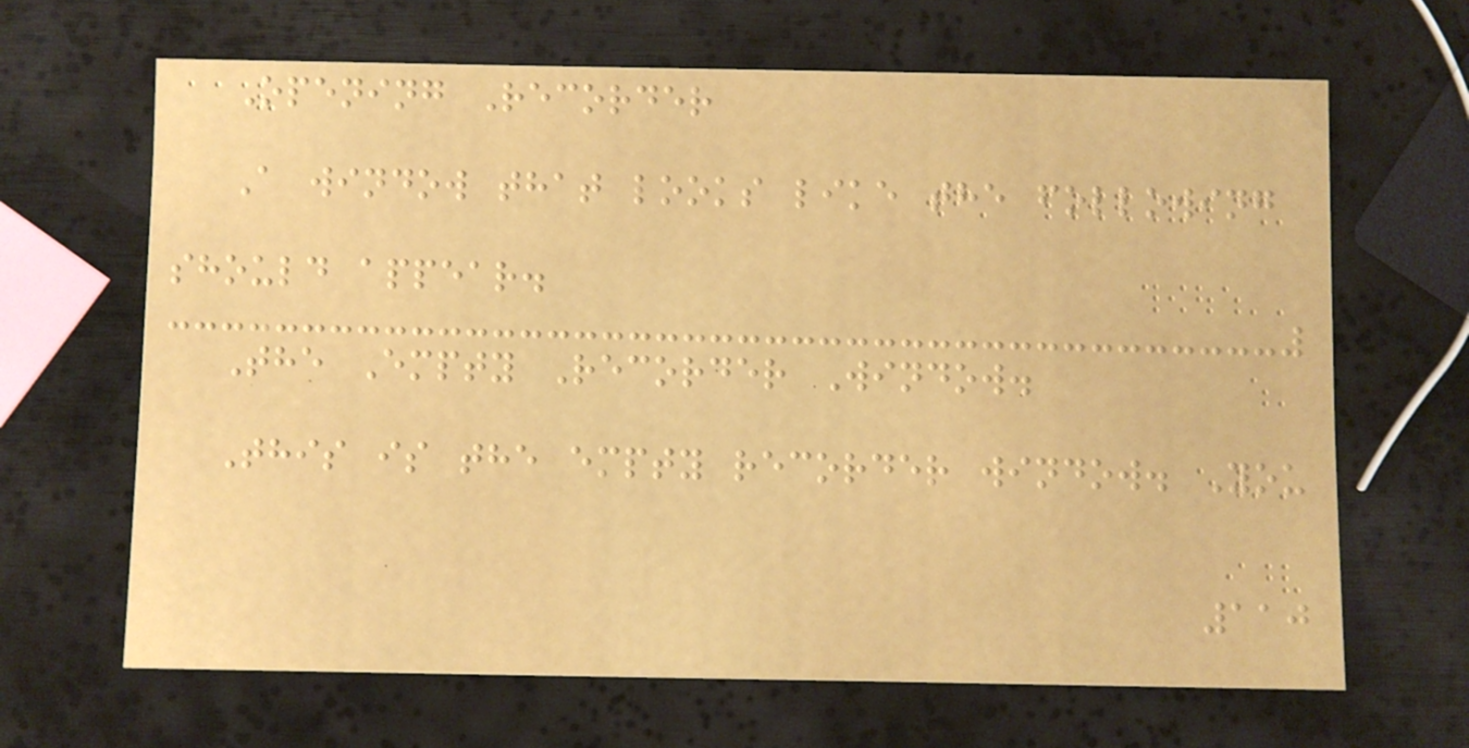Opening Recorder
A window that looks like the following
should appear.
The Empty Recorder Window.
This is the empty recorder window. You
110
